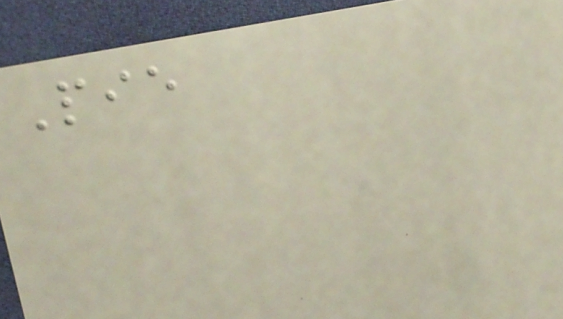Pie
